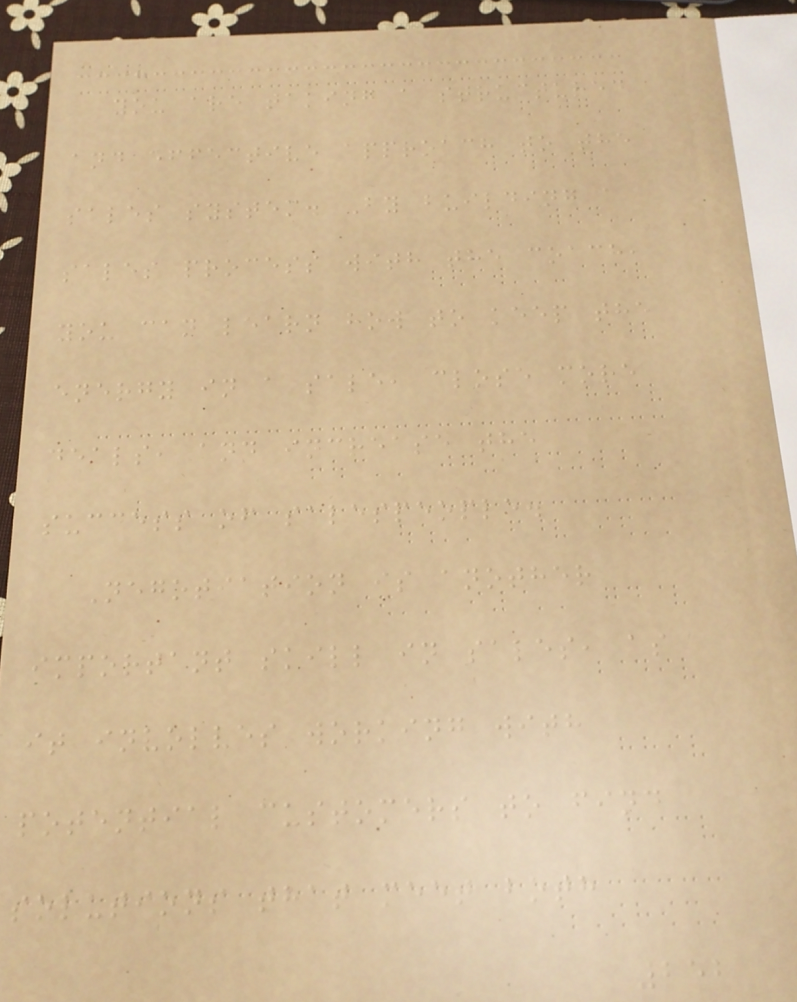you are taking a structured
and effective approach to the
sales system. By building a
sales process with the coach,
you can learn how to keep the
energy in a sale, close more
deals, and increase the
success of salespeople.
Negotiation is another
important skill in sales, as
it involves working with
potential customers to find
solutions that meet both
252
